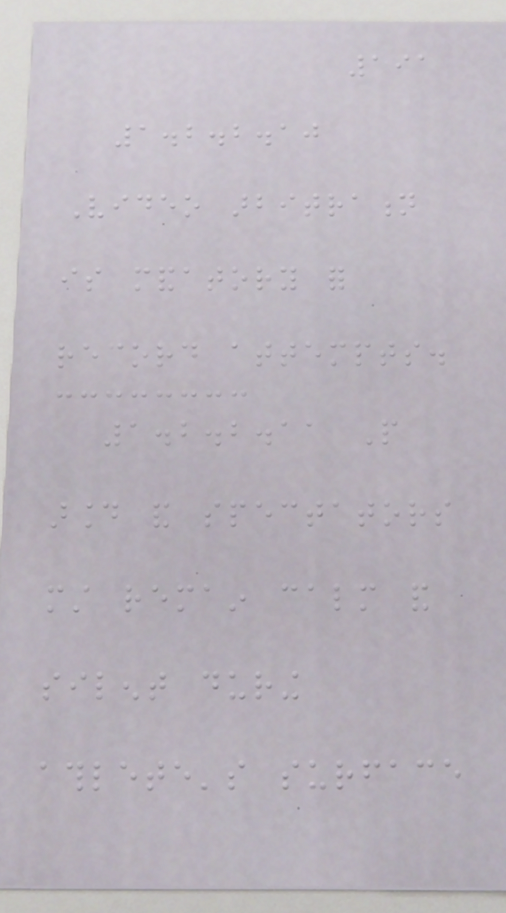191
1.2.2.10
Video arbitration
is mandatory for
record attempts.
1.2.2.11 People
around and spectators
must remain calm and
silent during
athlete's surface
